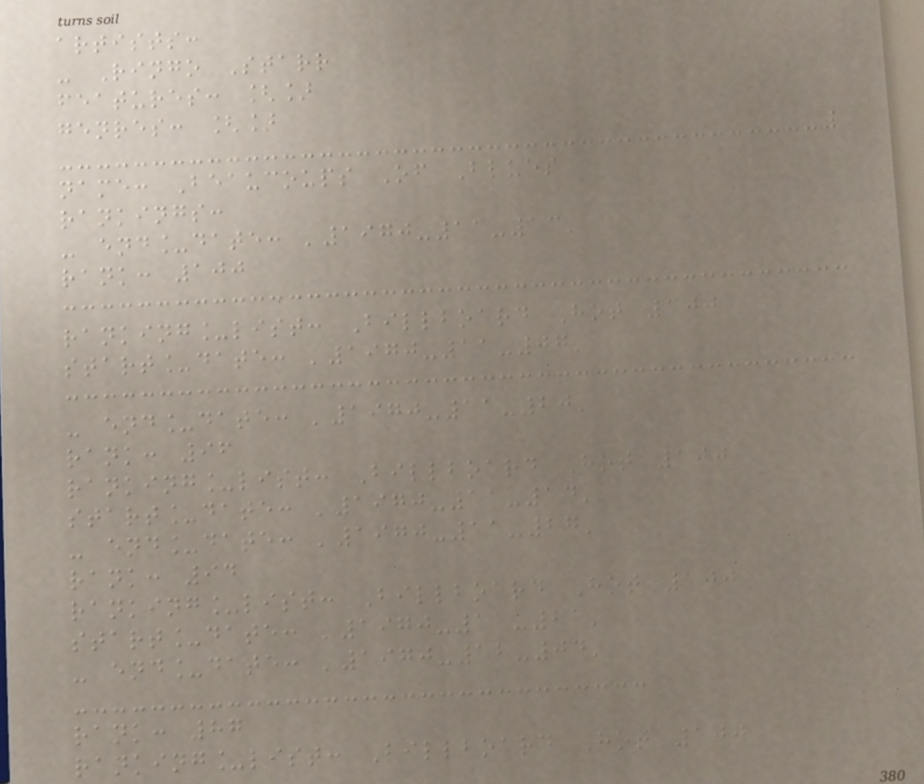artists:
- Ringo Starr
features: []
genres: []
name: Beaucoups Of Blues
rankings:
- end_date: '1970-11-13'
rank: 100
ranking_list: Billboard Hot 100
start_date: '1970-11-07'
- end_date: '1970-11-20'
rank: 96
ranking_list: Billboard Hot 100
start_date: '1970-11-14'
- end_date: '1970-11-27'
rank: 94
ranking_list: Billboard Hot 100
start_date: '1970-11-21'
- end_date: '1970-12-04'
rank: 87
ranking_list: Billboard Hot 100
